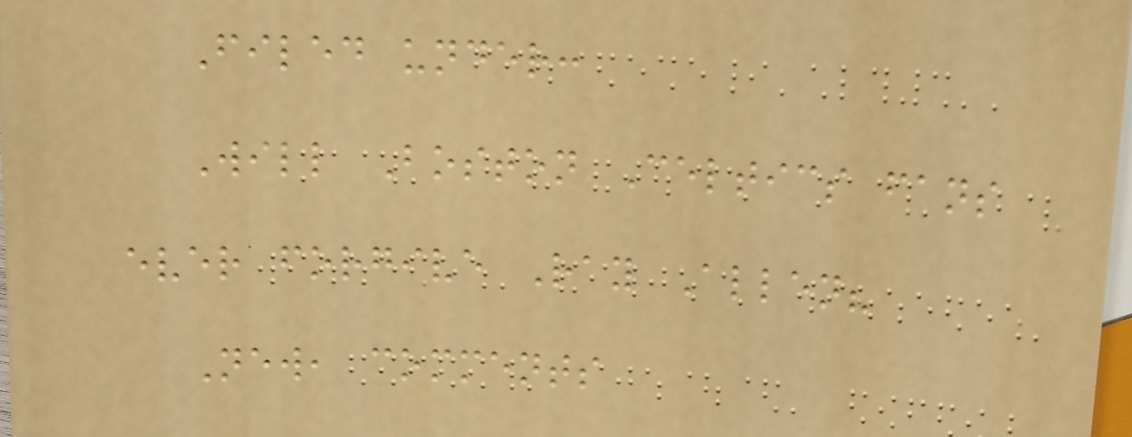Filed under:
Will Boston Celtics fans
ever forgive Ray Allen?
New, comments
